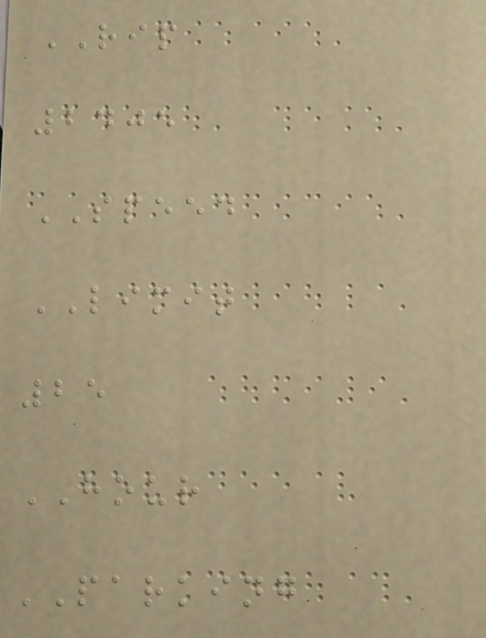RIP
2405
SPEED
LIMIT
25
HOUR
PARKING
